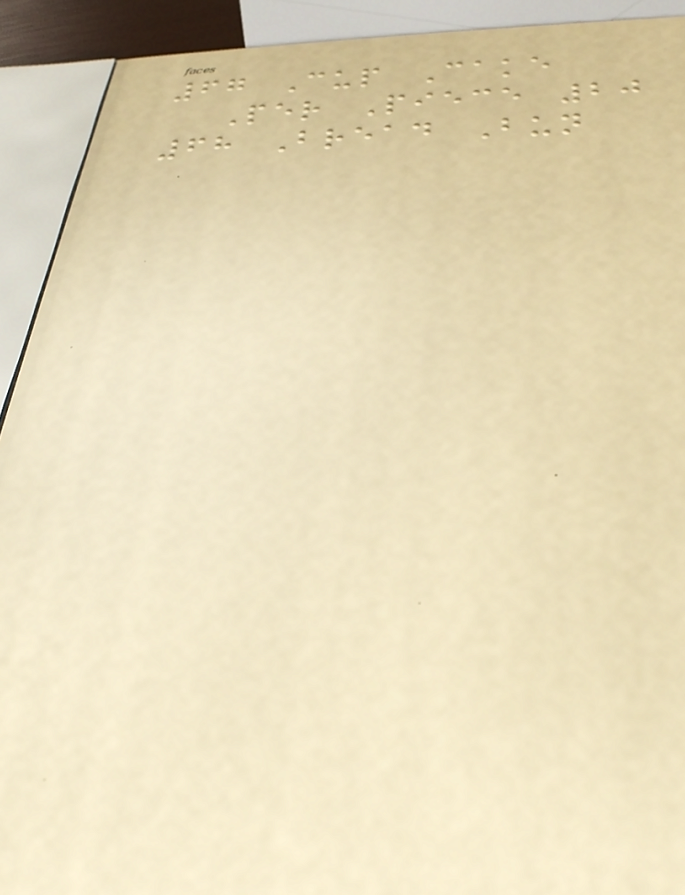67 Cup Cake
Per Piece 20
68 Bread Bun
